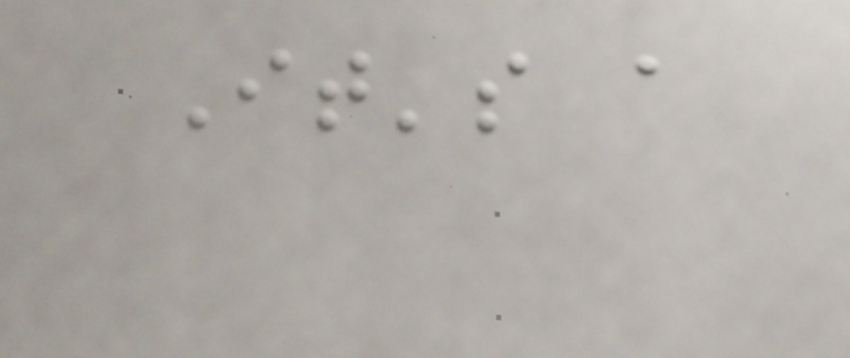It's a
